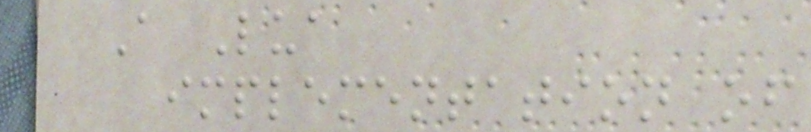A Lua
implementation of
